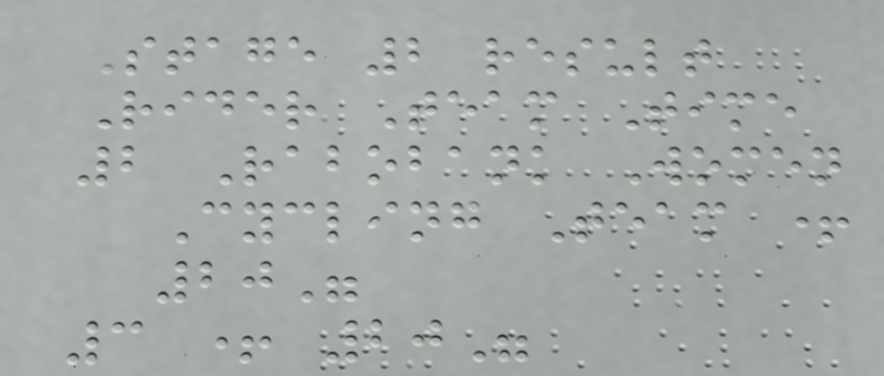Stage 2 result
Rider Team Time
2 Rabobank Women
Cycling Team +
20"
3 + 20"
